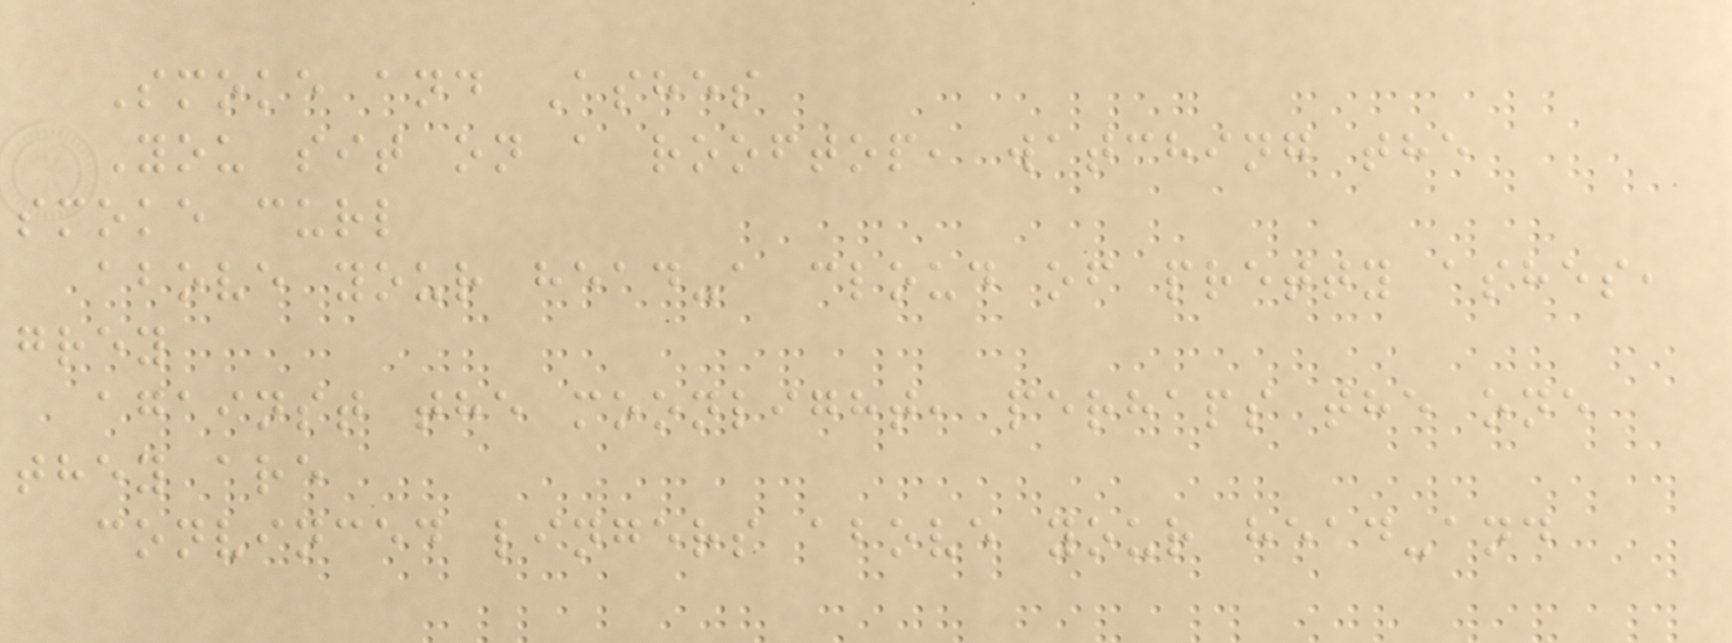Smoke and Ashes
You sit on a rooftop, watching the
smoke curl
above your head-a cloud of pretty ashes,
grey
against the moonlight, perhaps the one
they are
convinced lingers above your head-and
